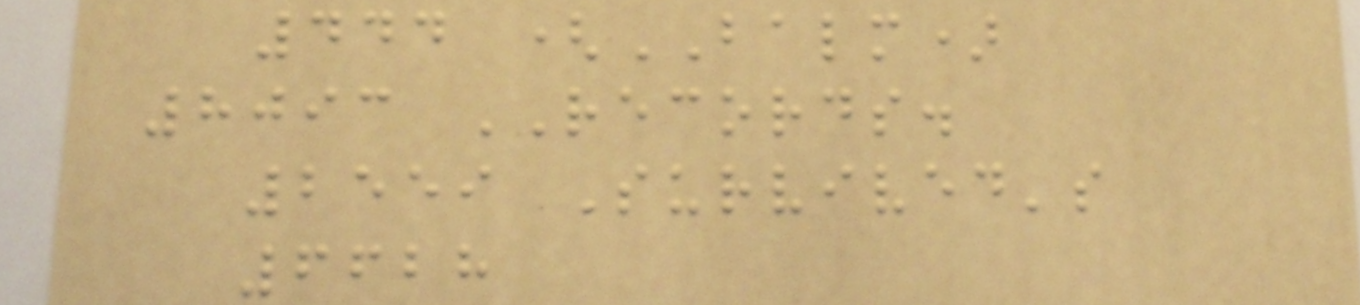444 (BALM)
8093 RECORDS.
2559 Survived's
6628
